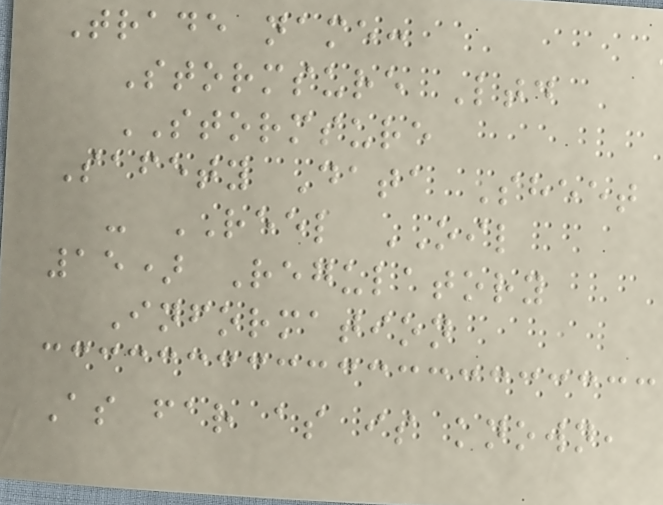Trade name:
Stormsure Ltd
STORMSURE
Safety Data Sheet
- REEL OIL
15) Regulatory
Information
As far as is known,
